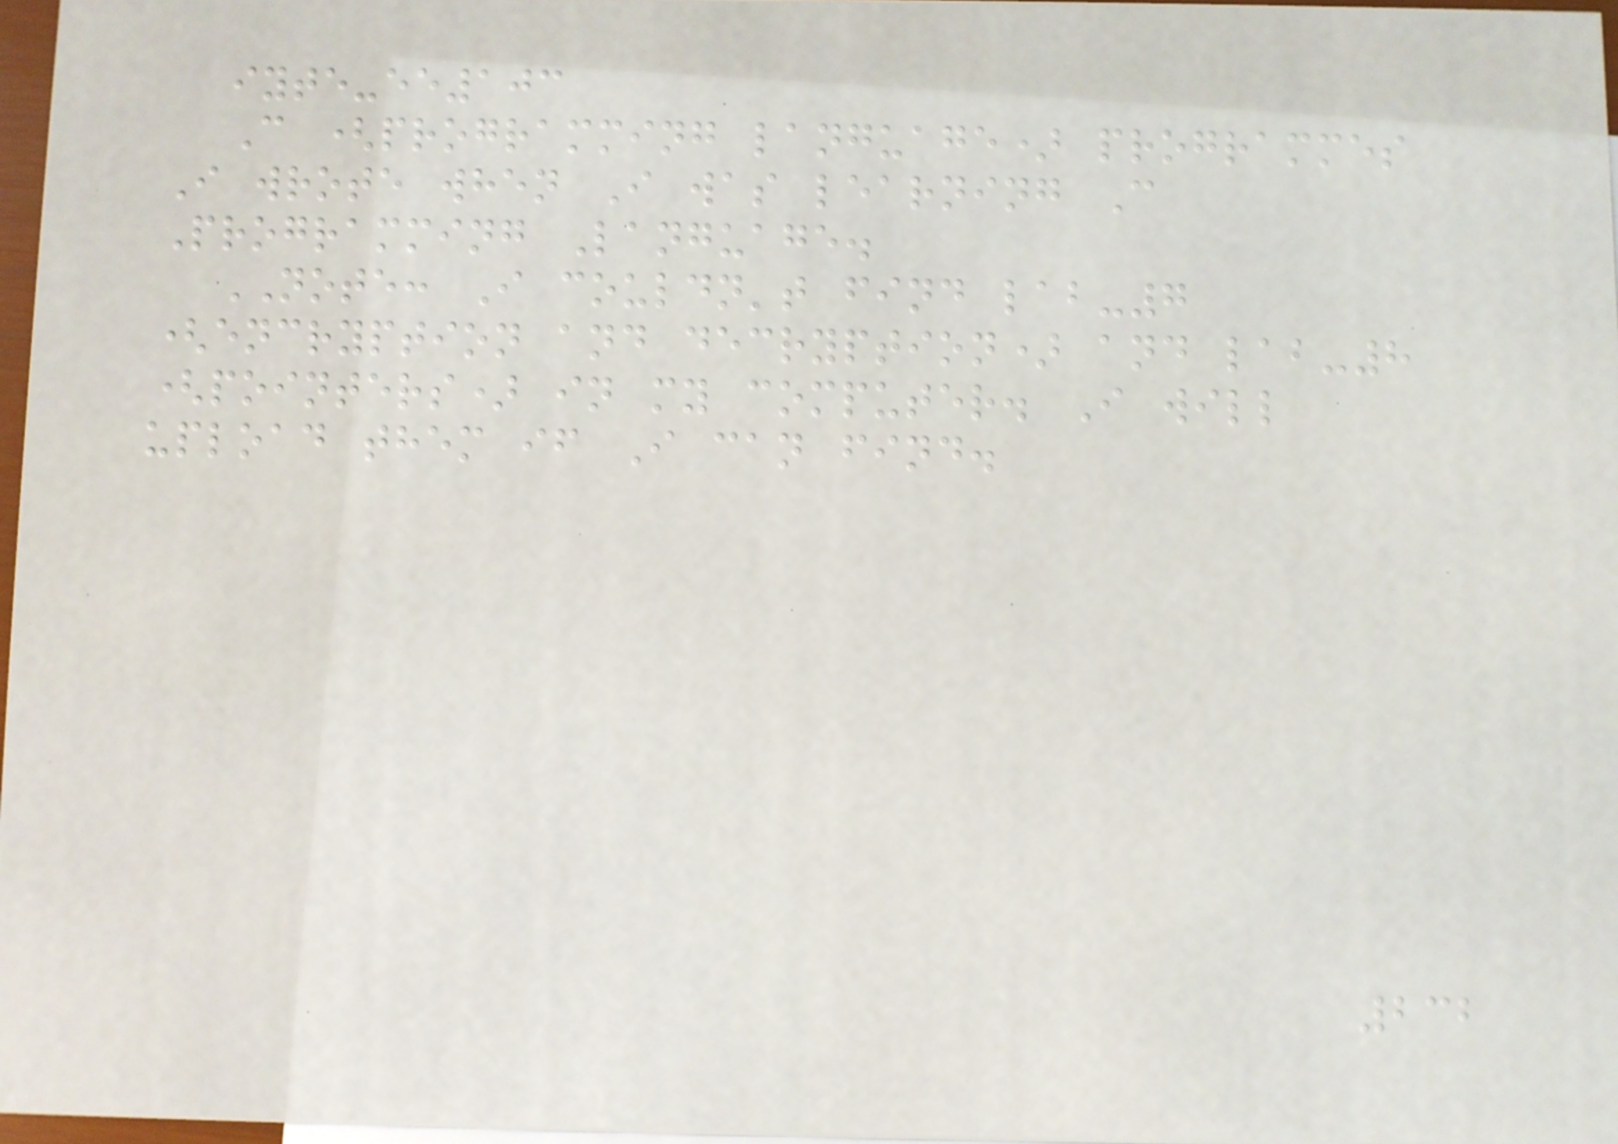iyte-ee103
C (programming language) programmes
I wrote when I was learning C
Programming Language.
NOTE: I couldn't find lab-7
(encryption and decryption) and lab-8
(pointers) in my computer. I will
upload them if I can find.
232
